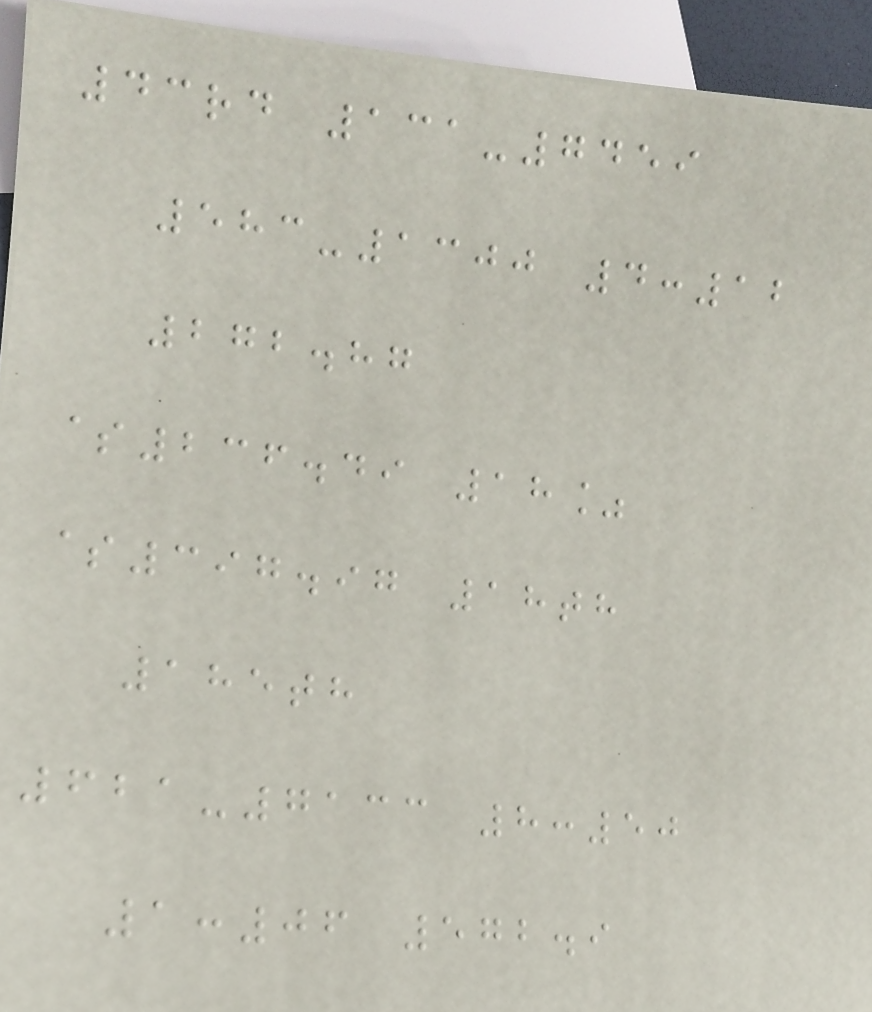43rd 131-7459
583-1300 4:12
272.87
$236.49 18%
$397.97 18th
185th
621-7133 8:50
1:06 572.9
